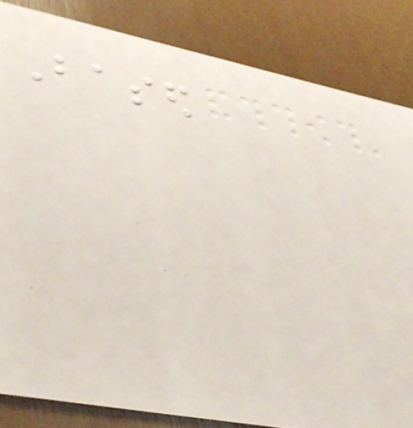Based
